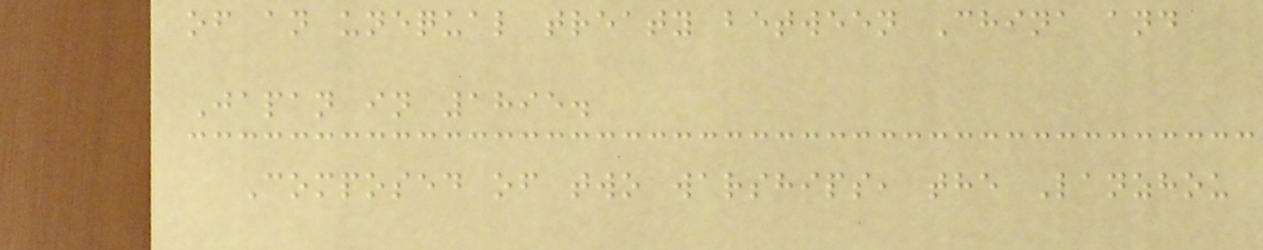of an unequal treaty between China and
Japan in 1895.
Composed of two warships, the Lanzhou
